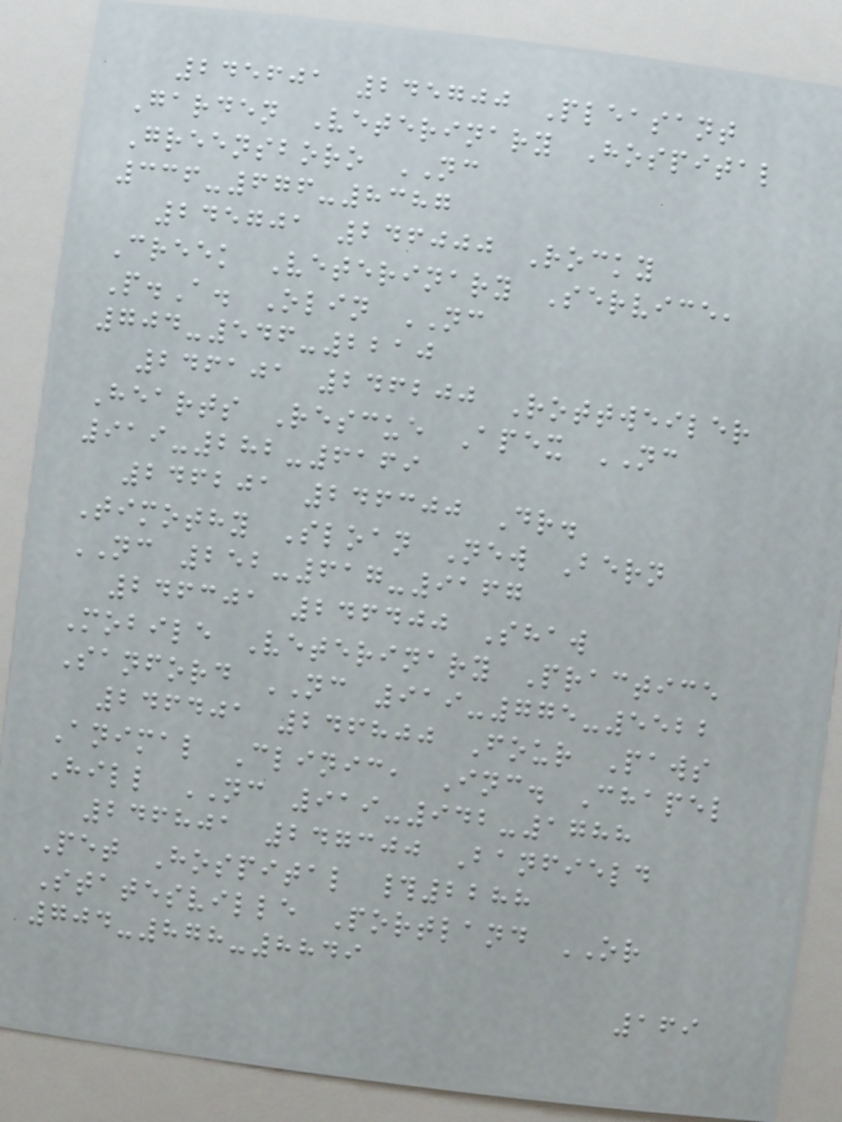245601 245700 Pleasant
Garden Veterinary Hospital
Greensboro NC
336-676-8387
245701 246000 Rocky
Creek Veterinary Service,
P.A. Olin NC
704-546-2210
246101 246200 Rottweiler
Hearts Rescue Apex NC
919-282-6169
246201 246300 Dr.
Timothy Sloan New Bern
NC 252-617-9167
246301 246400 Shaw
Mobile Veterinary Practice
Sanford NC 919-775-5522
246401 246800 Four Paws
Animal Clinic, Inc. Chapel
Hill NC 919-942-1788
246801 247300 Banfield
Pet Hospital #2288
Statesville Portland OR
704-878-8849
169
